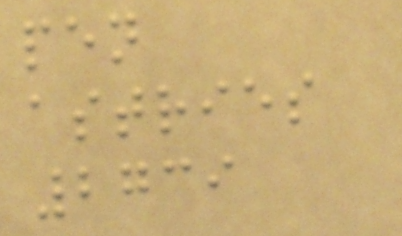pen
astries
2739
